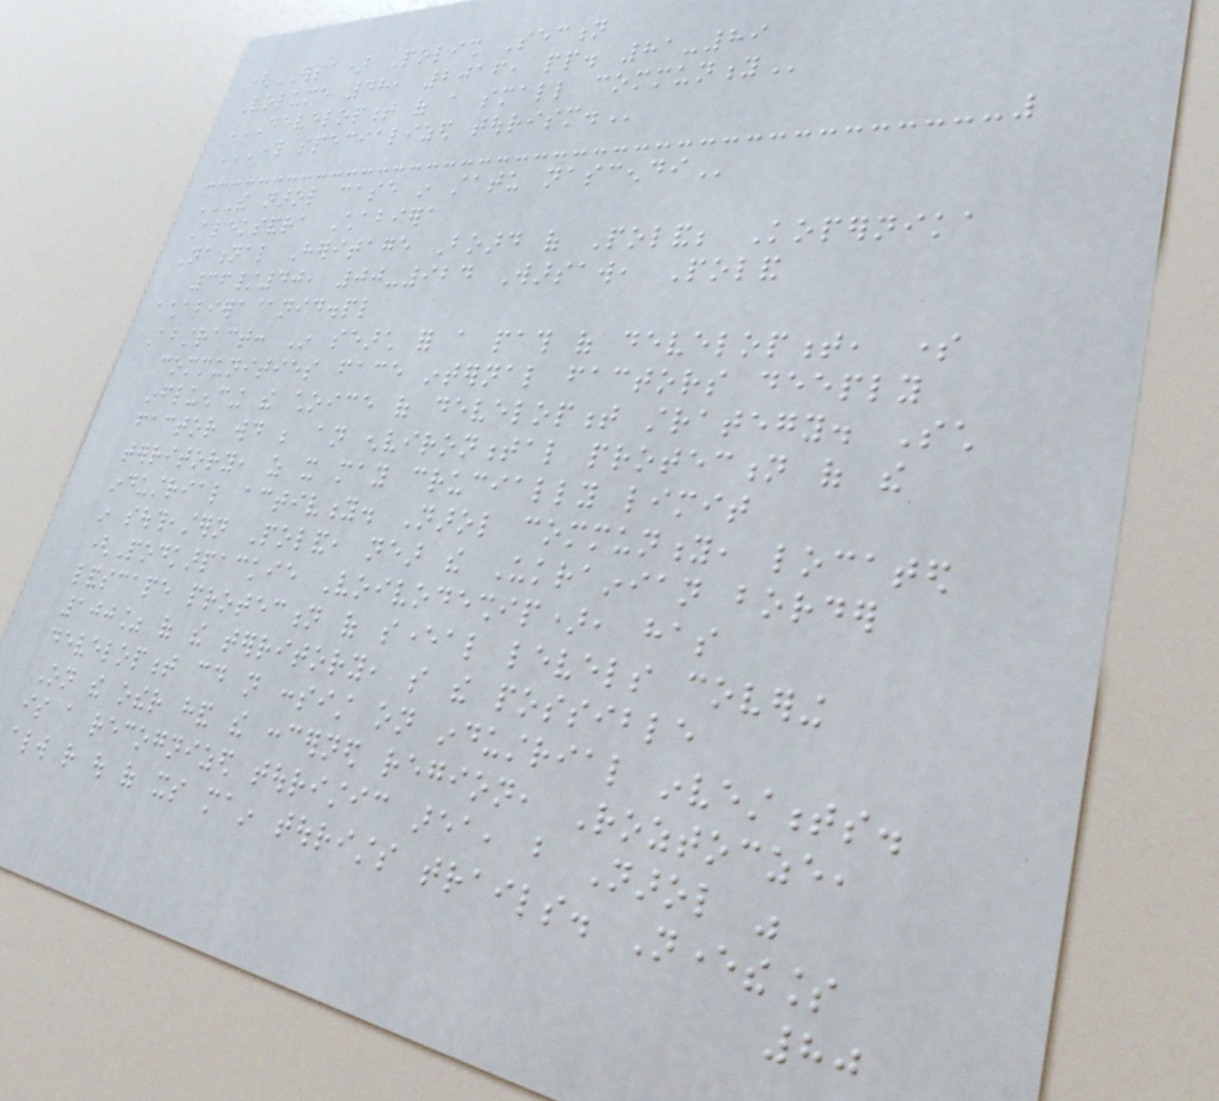(ERSA) Polish Section
Volume 48, 2016, pp. 81-89
DEVELOPMENT OF A SMALL COMMUNITY
THROUGH SPECIALIZED TOURISM.
THE NAROL CASE IN STATU NASCENDI
Aleksandra Chabiera
National Heritage Board of Poland; Kopernika
36/40, 00-924 Warsaw, Poland
achabiera@nid.pl
Abstract: In search for a path of development, some
communities face internal factors deeply
influencing the choice of development strategy. Such
factor would be an environmental protection of the
territory, as it may crucially limit
industrial activity. Narol community, located
in southeastern Poland, near the Ukrainian border
(Podkarpackie Voivodeship), has
landscape protection of several levels covering
100% of the territory, so the possible
development could not consist on industrial investments.
On the other hand the concerned region, Roztocze,
is a recognized touristic area, but Narol was
always rather out of its main tourists trails. Nevertheless
80
